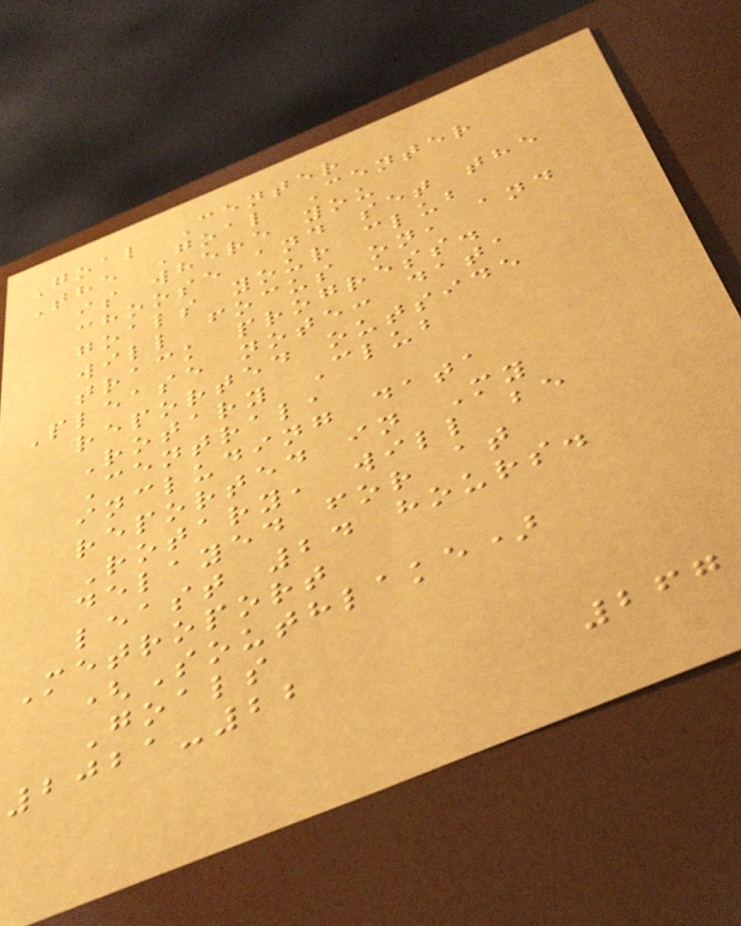Goal Center
The Goal Center
is where you
choose and set the
goals your club
will focus on, and
track progress.
Please note: data
reported outside
Rotary Club
Central,
including data
reported in My
Rotary, will be
delayed for at
least 24 hours.
Metroport
(Southlake)
Goals
2021-22
267
